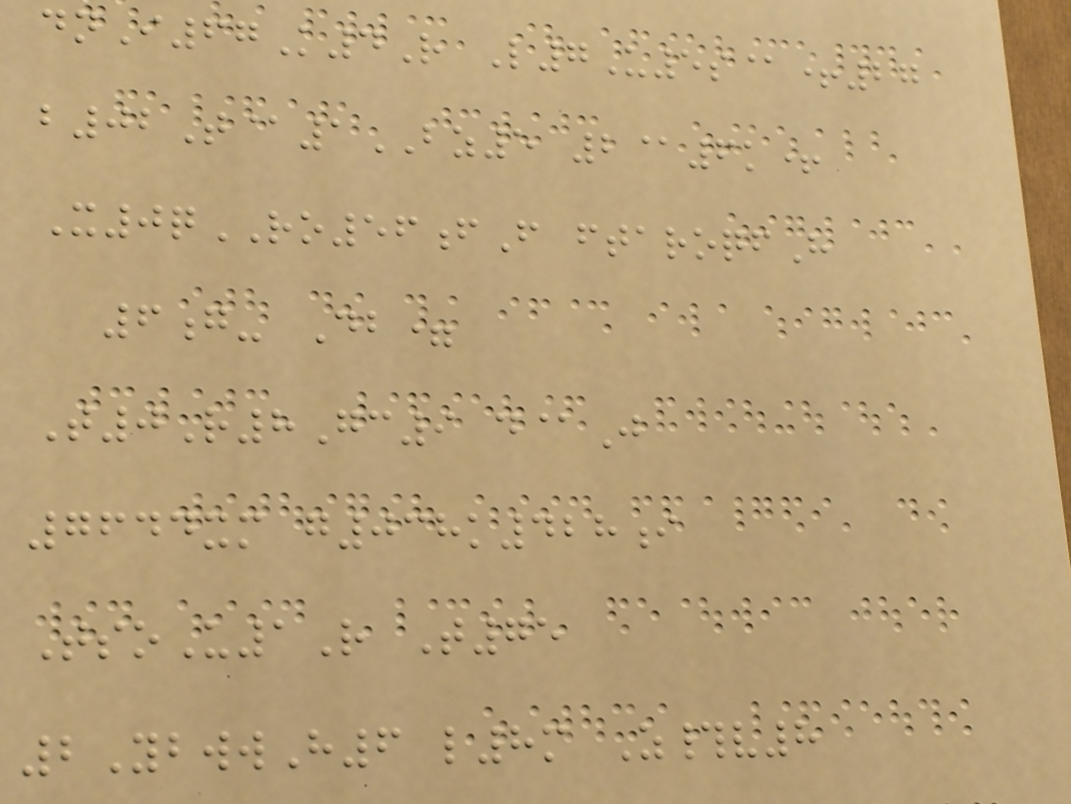dnI67K4R L7U5s@+27
b02T@1BZ5 2@6k+
X0qRO56fF ftaroqfH
6g- Db=
T0R8Gc9 d@J
7644xm g038k428i
TsoU1R T75
2YbwwH6 l8m Z#v8
